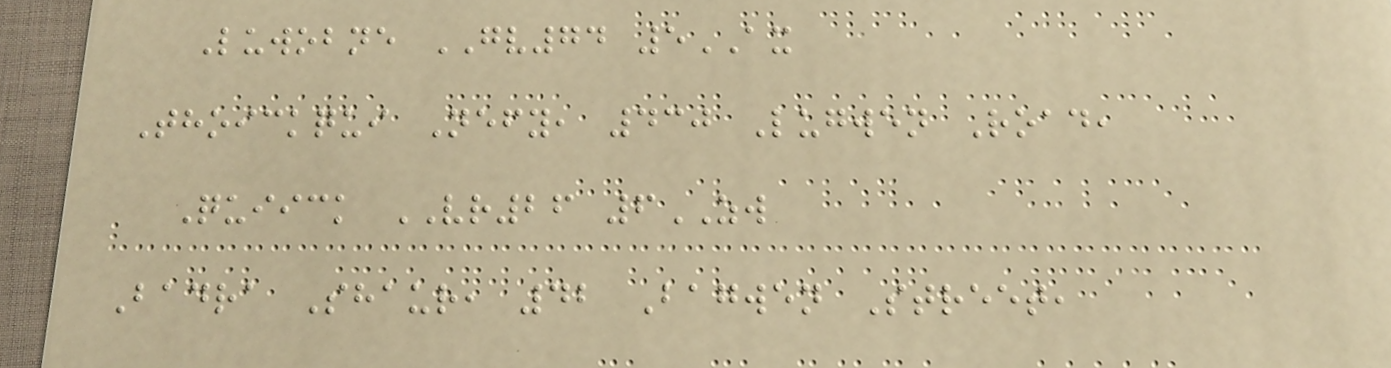Luwobne GV74 5AX
Thoickqui Nefy, 430 Lugwen Road,
Quiick VR26 6ZW
Badra Shaur, 42 Bagwen Street,
